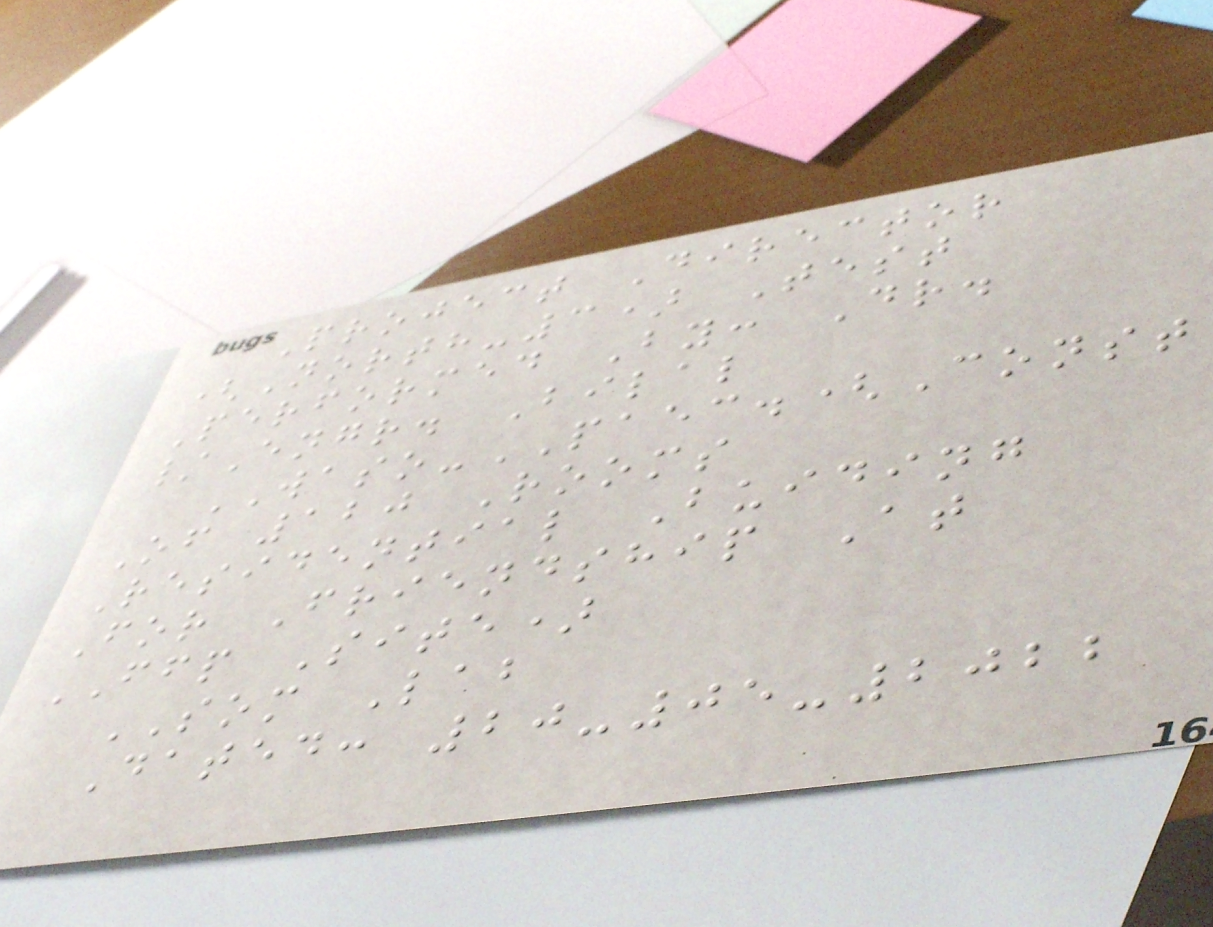Project Director
(North-3) Test
Performed By: Dr.
/Engr. Bilal
WASO-PAEC.(Const
Of 120 Rooms
Residential Buiding
For Friendship At
FFP Site)
SOM Lab
Dated: 20-05-2022
